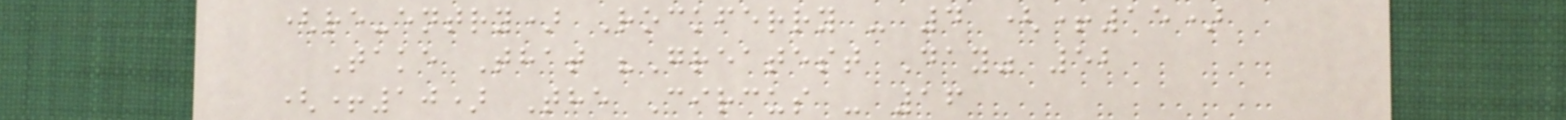(re-entry) Rockferry - 4 (+15)
Take That "Greatest Day" 52
(+10) The Circus - 16
